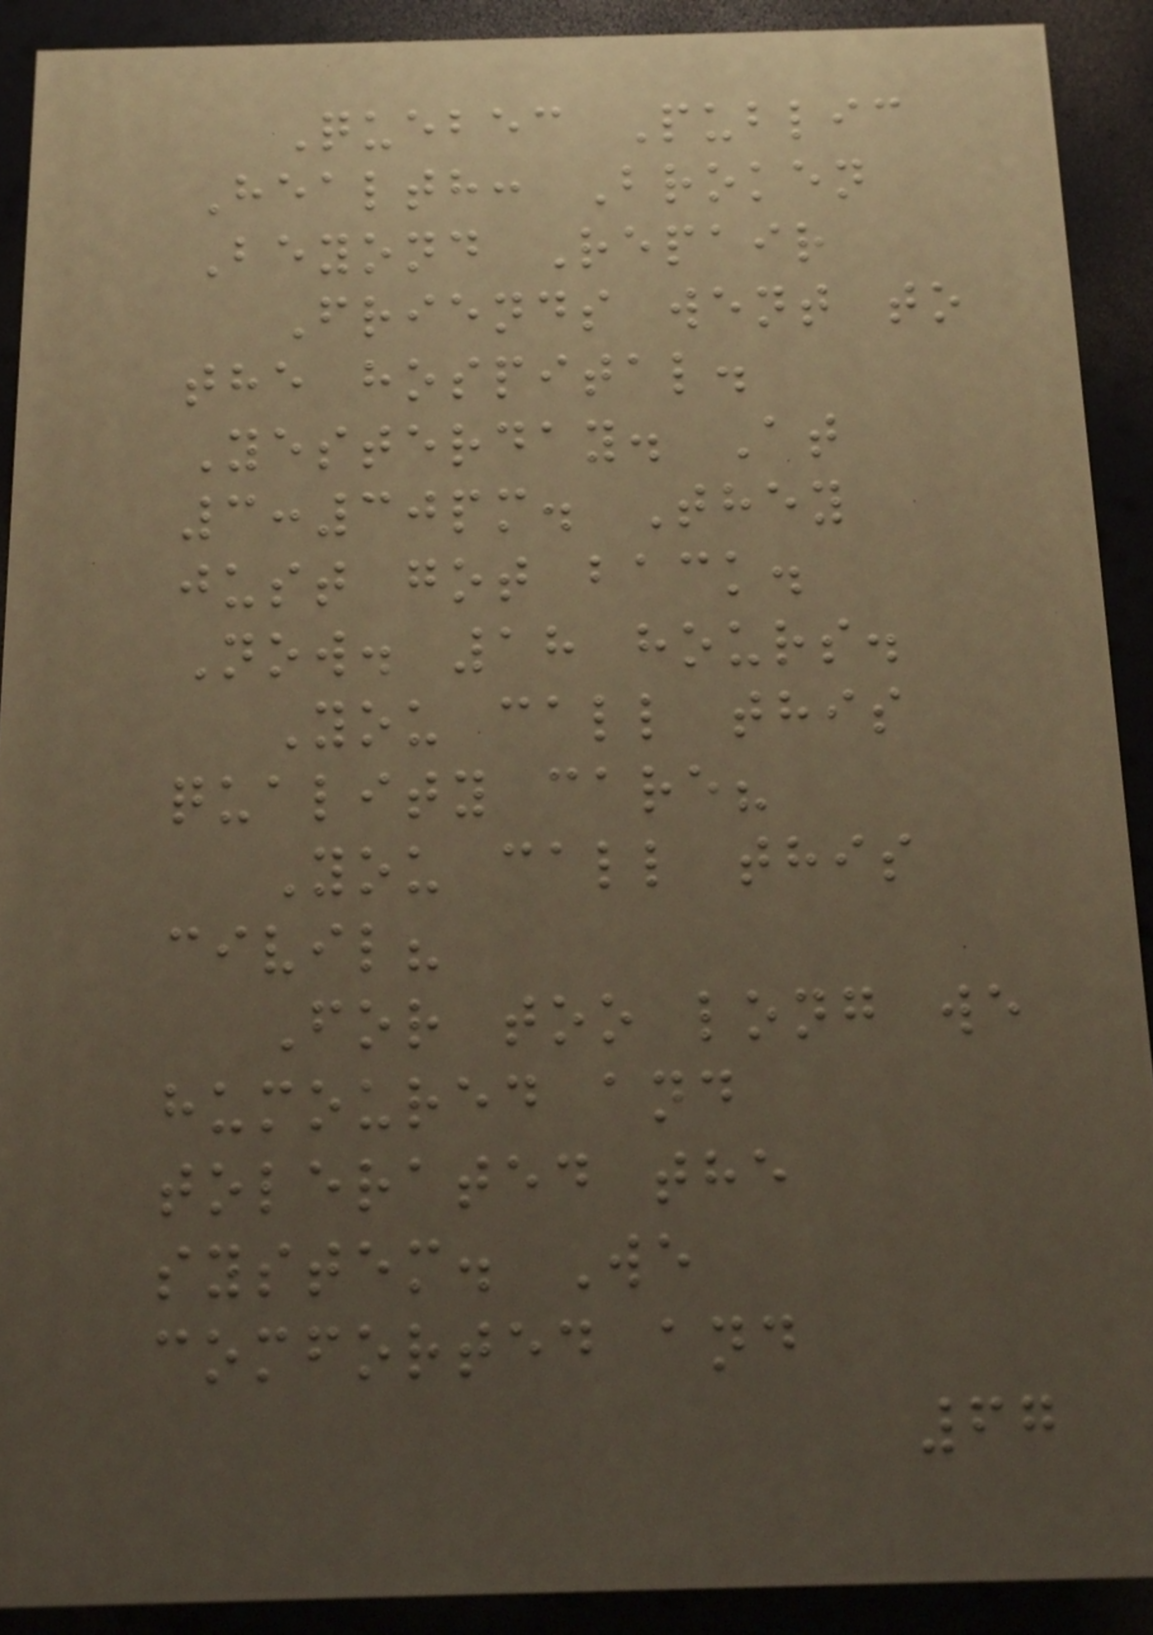Quebec Public
Health: Broken
Beyond Repair
Friends went to
the hospital.
Yesterday. At
3:30pm. They
just got back.
Now. 18 hours.
You call this
quality care?
You call this
civil?
For too long we
humoured and
tolerated the
system. We
comforted and
67
